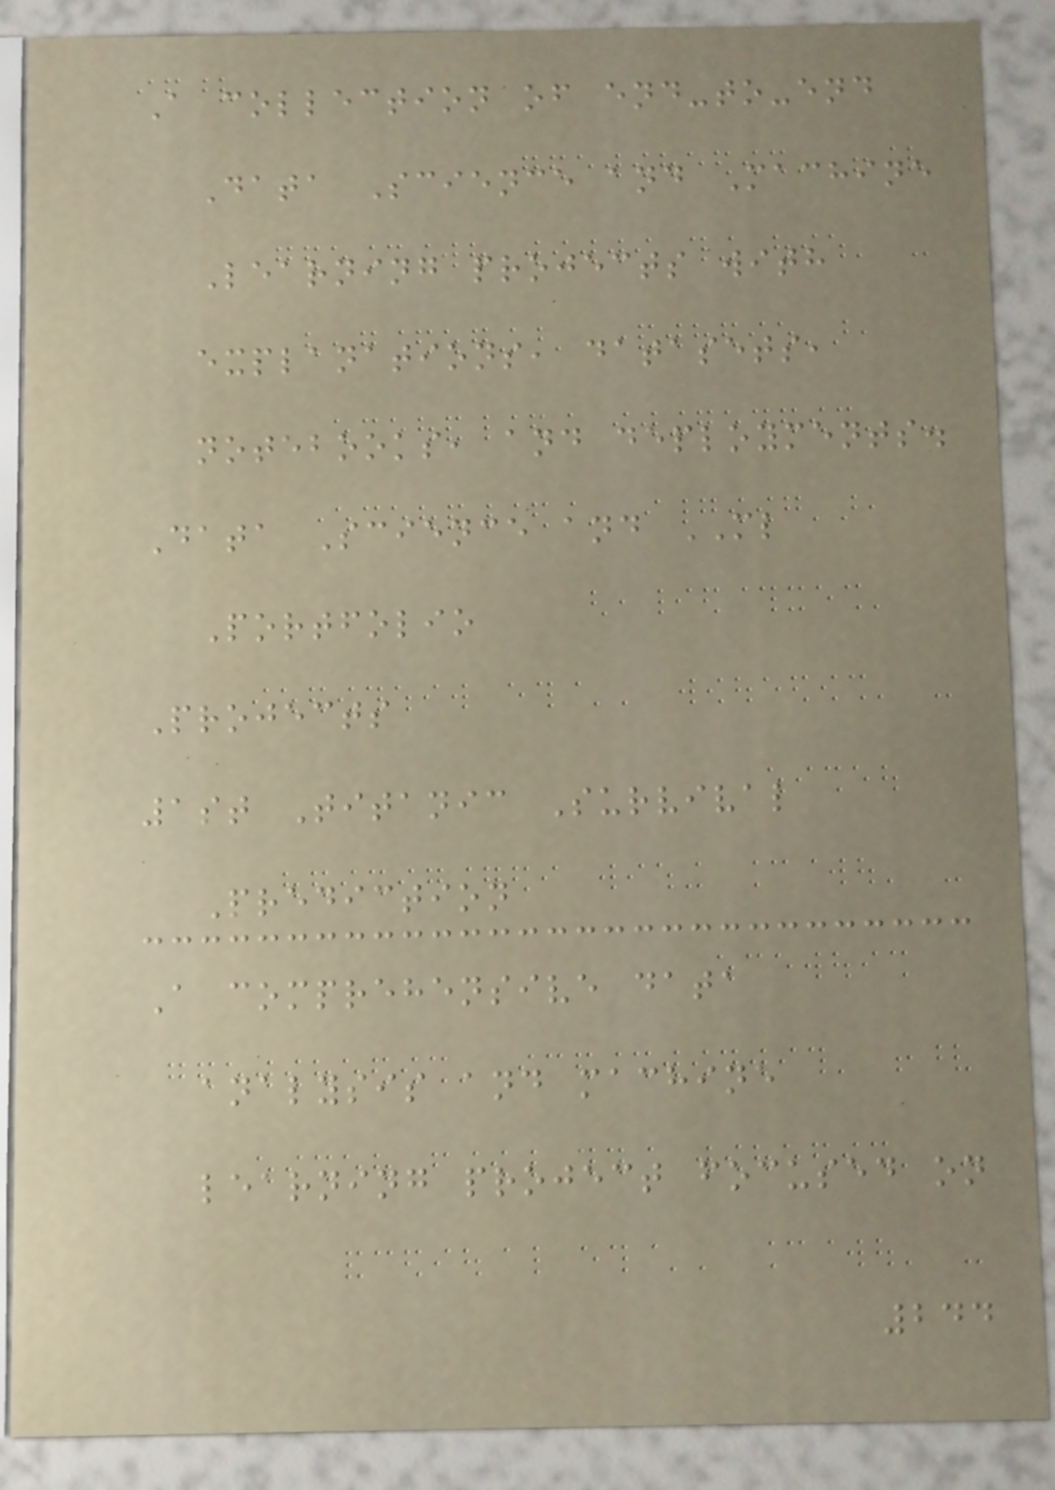A collection of end-to-end
Data Science and Machine
Learning projects with
explanations, datasets,
notebooks, and deployments.
Data Science and ML
Portfolio
Projects
1st Titanic Survival
Prediction
A comprehensive data
analysis and machine
learning project focused on
244
